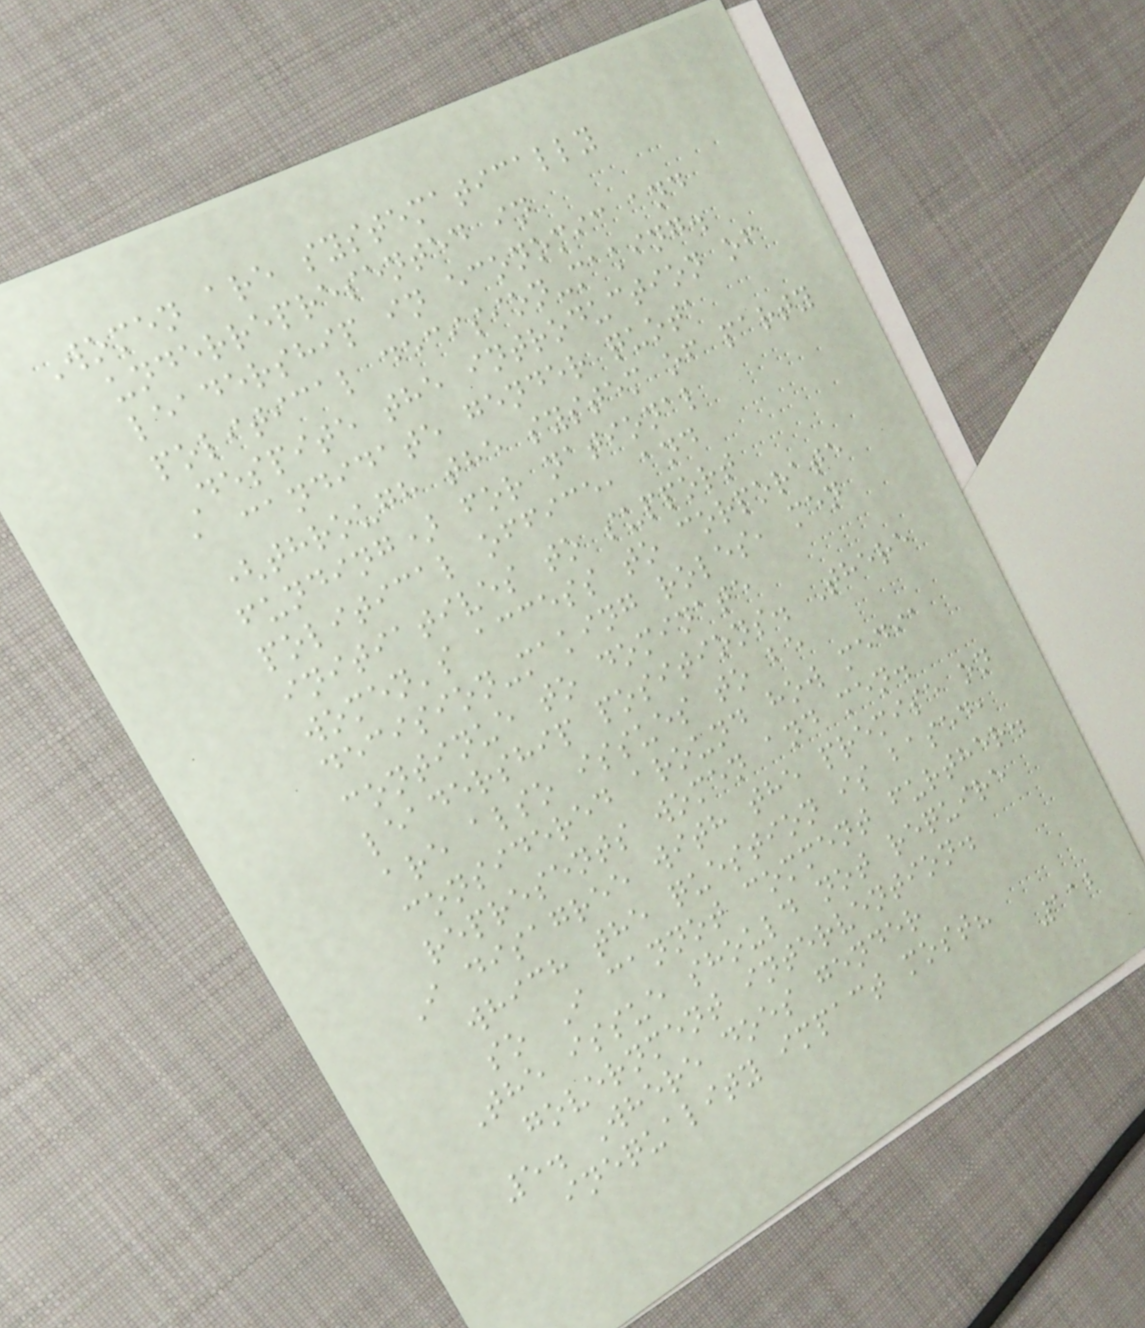Women are systematically
underrepresented in
leadership in economic and
political decision-making.
Despite the introduction of
a candidate gender quota
(through the system of party
funding) for national
political office, and
initiatives to support
women's access to corporate
decision-making roles, men
continue to dominate
leadership positions. There
are also issues to be
considered around how media
represents women and men.
I disagree with the premise on
which the question is based,
so I cannot comment further.
The issue should not require
government intervention.
5. Where does gender
inequality impact most?
112
